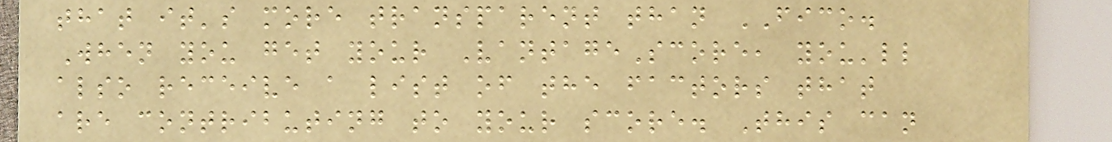that it's more transparent than FICO.
When you get your VantageScore, you'll
also receive a list of the factors that
are contributing to your score. This can
